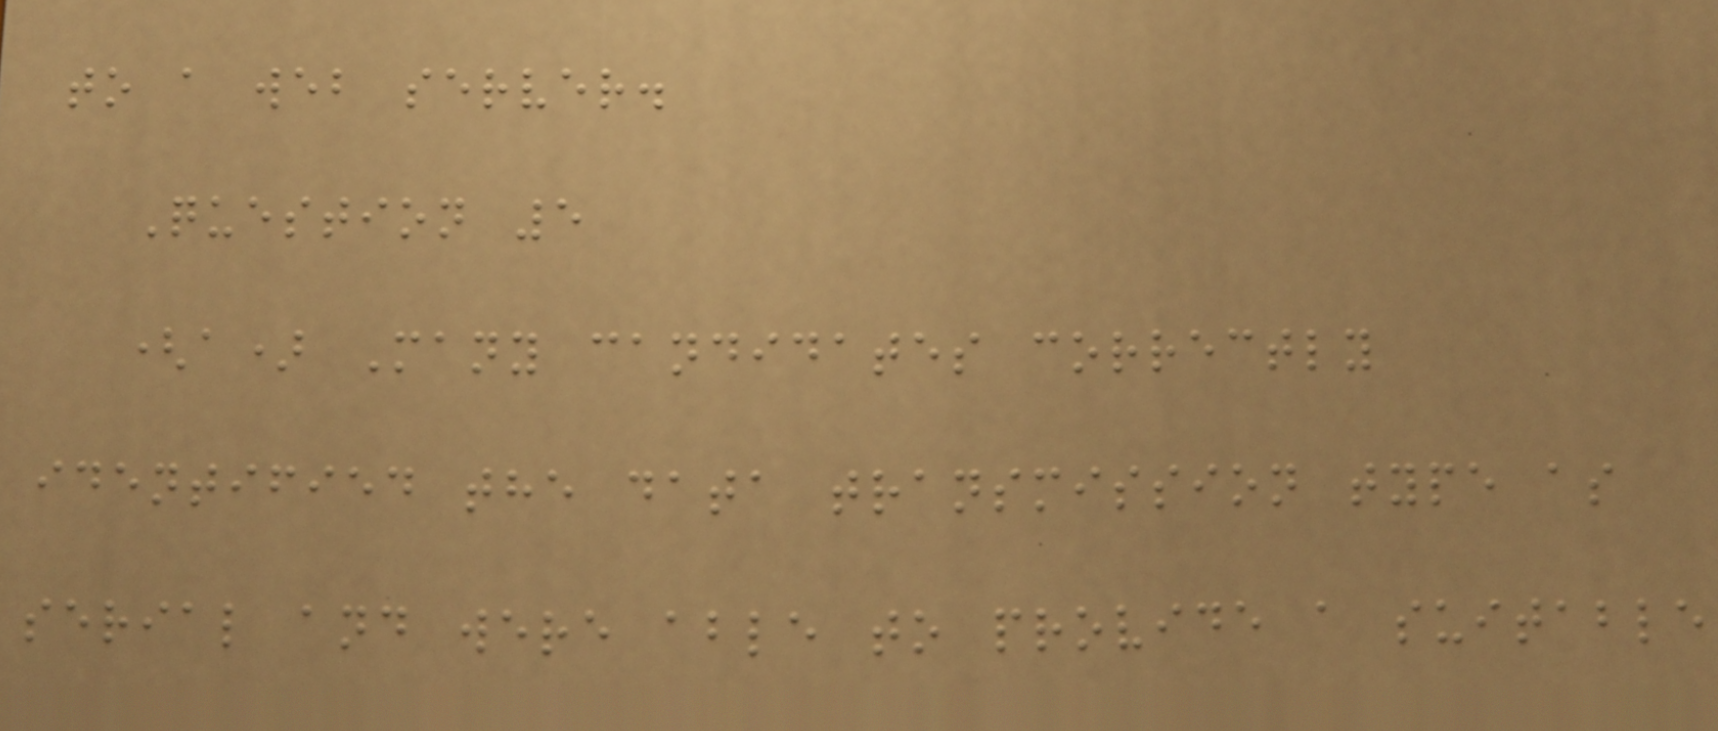to a web server.
Question 5
(a) Many candidates correctly
identified the data transmission type as
serial and were able to provide a suitable
